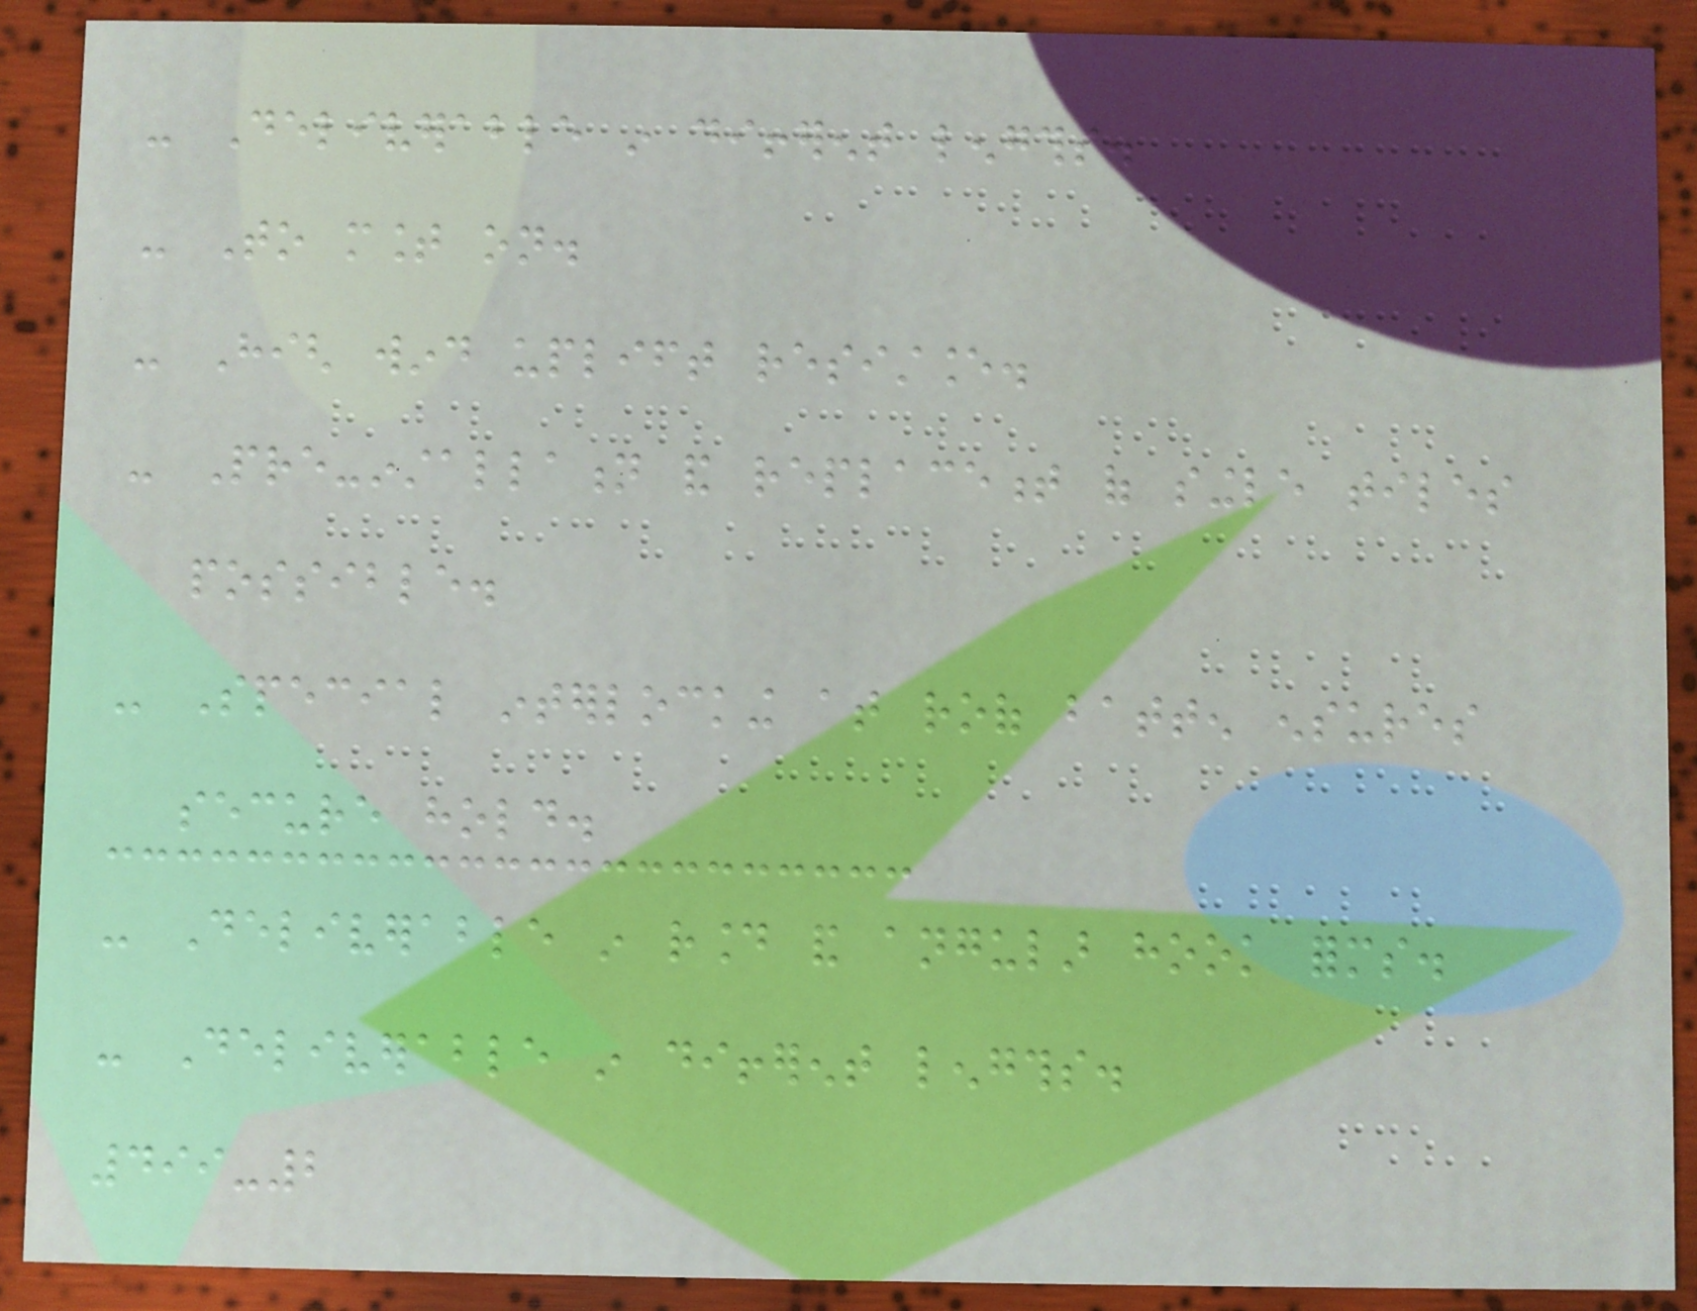- Deliverable in different lengths.
- To mount on.
- High wind uplift resistance.
- Pre-installation and replacement of single tiles
possible.
- Special interlocking at roof batten ensures
secure hold.
- Deliverable in round and angular hook forms.
- Deliverable in different lengths.
499-2
